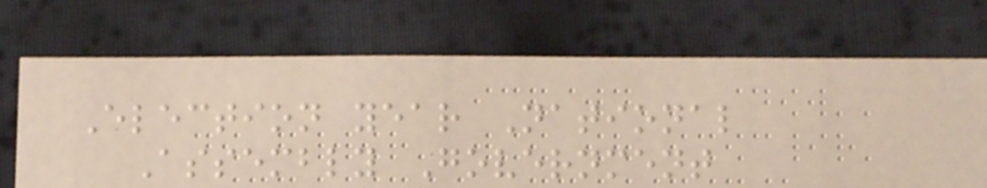Election year National
Assembly Government
